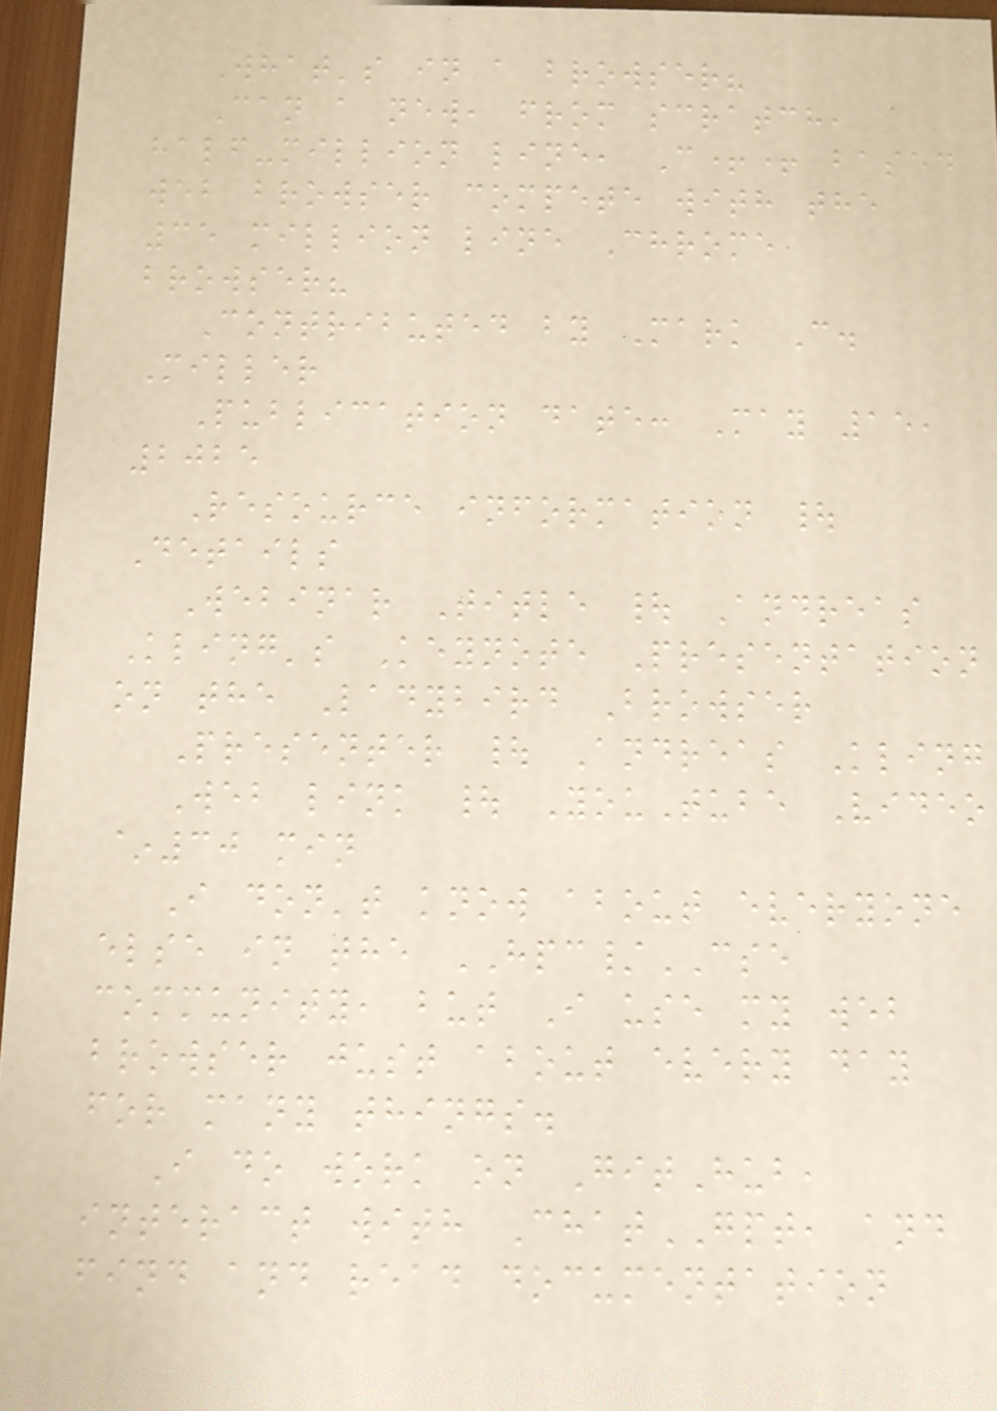What's in a browser?
Can a new, from scratch,
half-million line, C++ based
web browser compete with the
35 million line Chrome
browser?
Contributed by Mark C.
Miller
Publication date: May 15,
2025
Resource information |
Details
Webinar Title | Andreas
Kling's Keynote Presentation
on the Ladybird Browser
Presenter | Andreas Kling
Web link | YouTube Video
~30 min
I don't know about everyone
else in the HPC/CSE
community, but I use my web
browser just about every day
for many things.
I do work on GitHub,
interact with ChatGPT, and
find and read documentation
